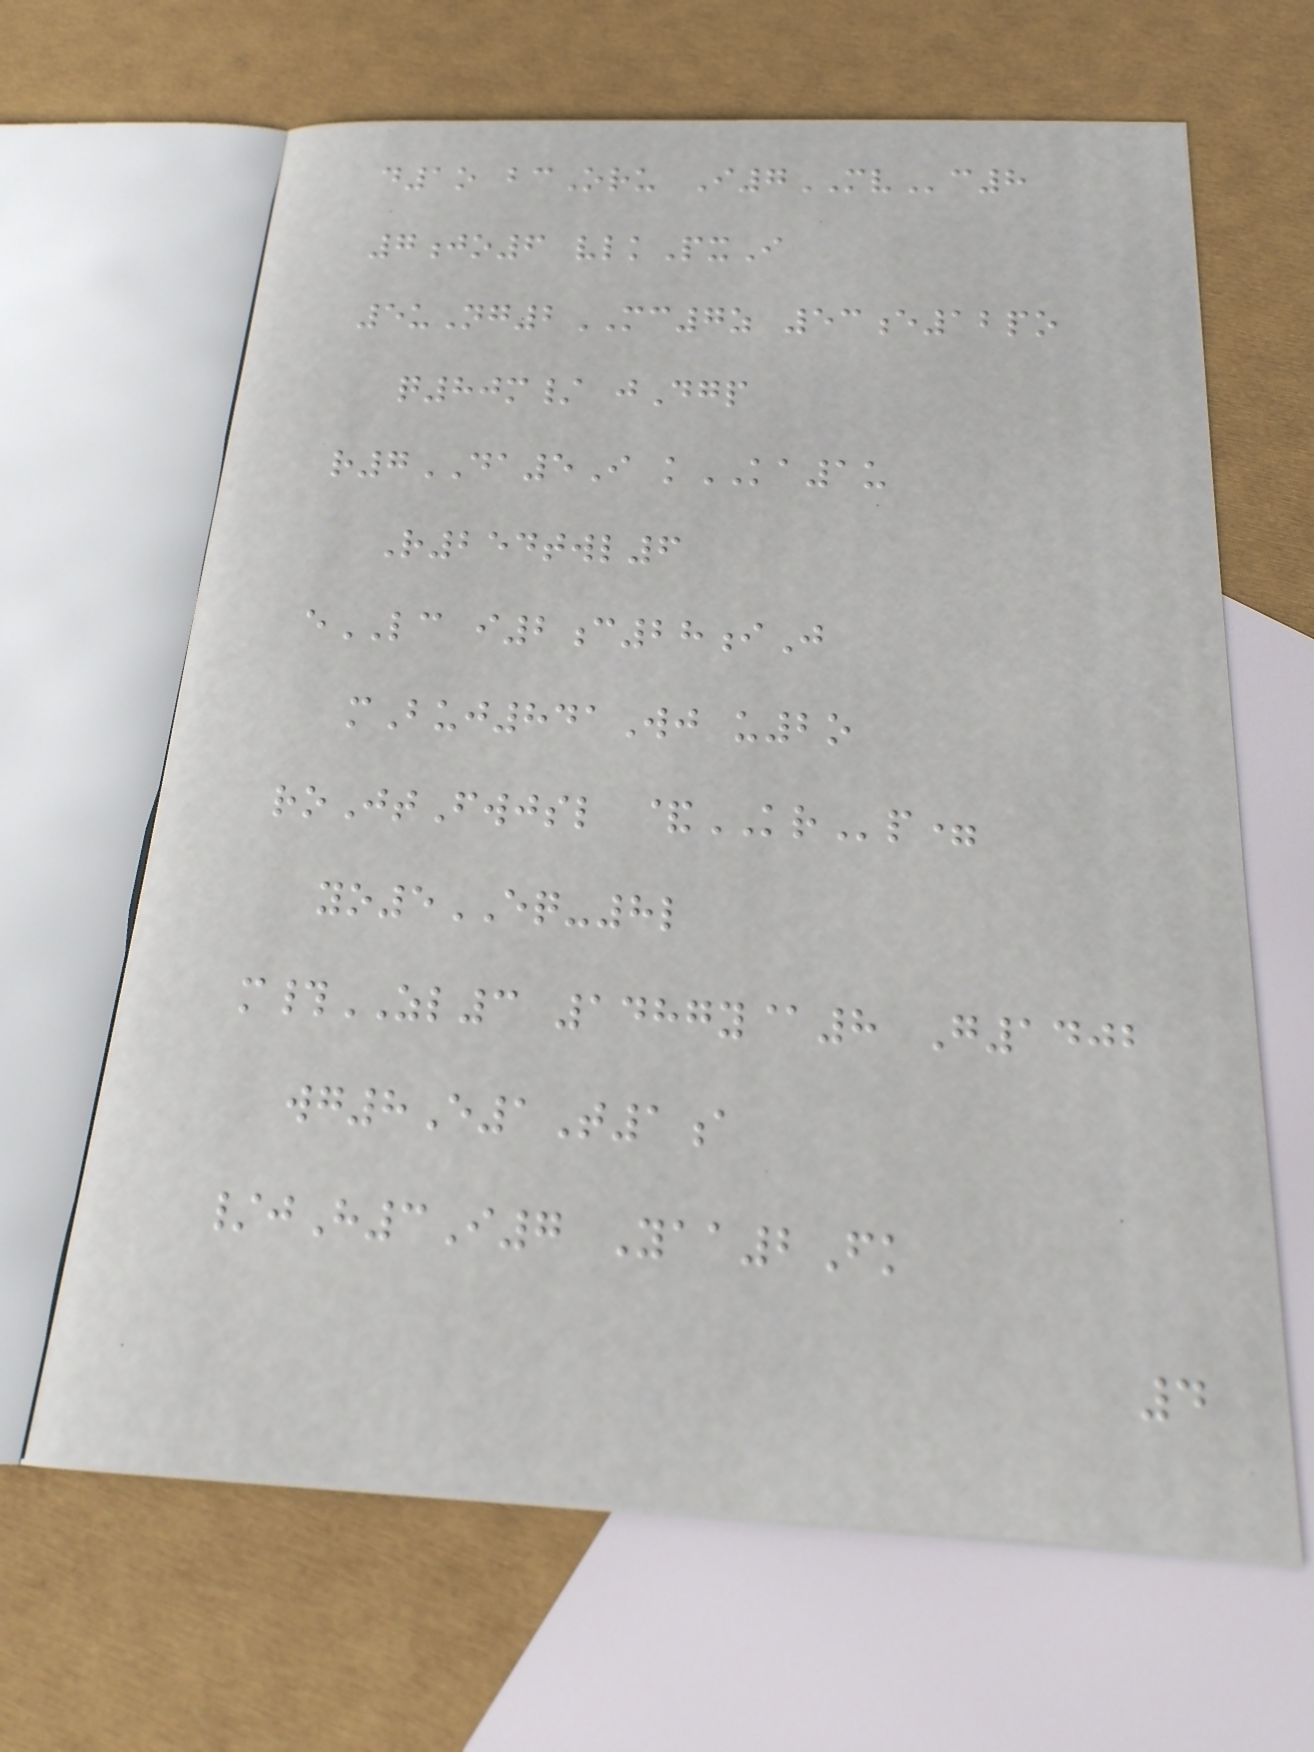d1o bcOru I7MVc8
7jo6 vlkPxI
5uNg2MC7z 53e12po
q80m/ jDgp
r7DA5I kKA1u
R254twl6
eLC i2c28iJ
mBuj841Wj u2o
roJtFwjsl &KRp=
yo5EQ-8l
m#ZL3 1487y@8 G1402
wg8E1T1a
/jH3I7 Yaa2Fk
4
